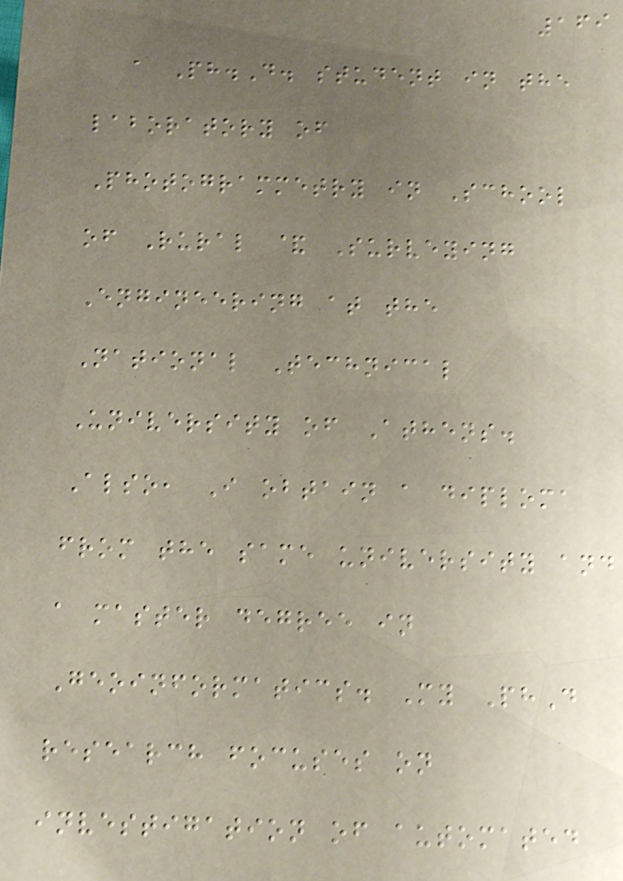169
a Ph.D. student in the
laboratory of
Photogrammetry in School
of Rural & Surveying
Engineering at the
National Technical
University of Athens.
Also, I obtain a diploma
from the same university and
a master degree in
Geoinformatics. My PhD
research focuses on
investigation of automated
